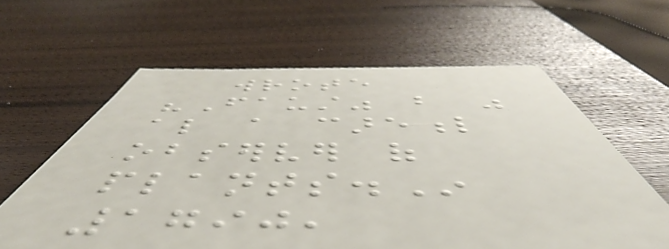wrote
"Faust" but was
also a careful
observer of
plants.In
1790,
